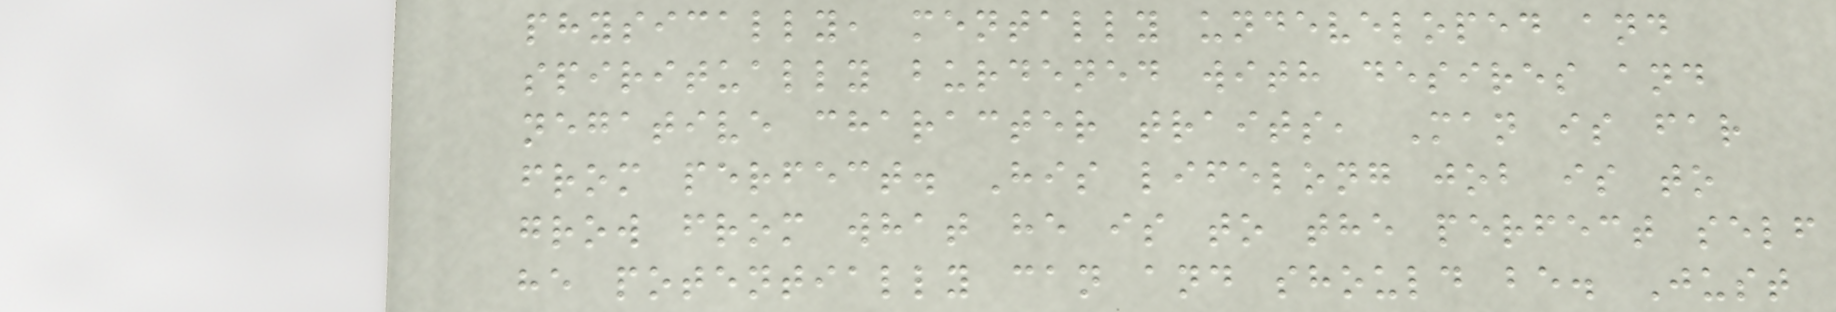physically, mentally undeveloped and
spiritually burdened with desires and
negative character traits, Man is far
from perfect. His lifelong job is to
grow from what he is to the perfect self
he potentially can and should be. Just
